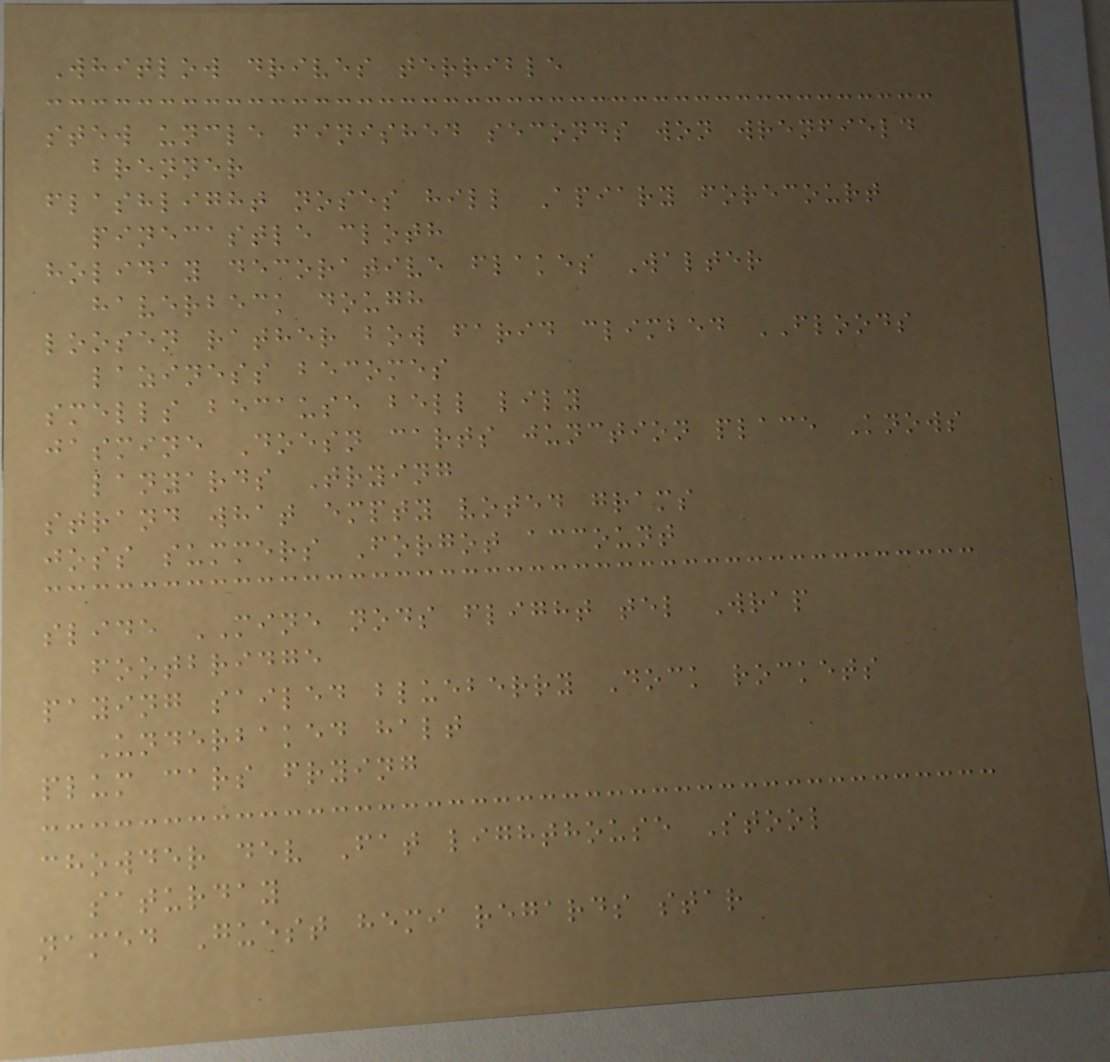Whitlow drives terrible
stew uncle finished seconds won wrenfield
brenner
flashlight noses hill Apiary forecourt
pinecastle cloth
holiday decorative flakes Walter
haverbeck dough
loosen rather bow farid climbed FLOODS
laziness becomes
smells because bell lily
jasmine Doesn carts junction place Knows
lanyards Trying
strand what empty voted grams
joss summers Forgot account
slide MINE nods flight tel Wrap
footbridge
paying sailed blueberry Dock rockets
Underbaked halt
plum cars frying
chowder dev Fat lighthouse Stool
saturday
named Guest hemi regards star
